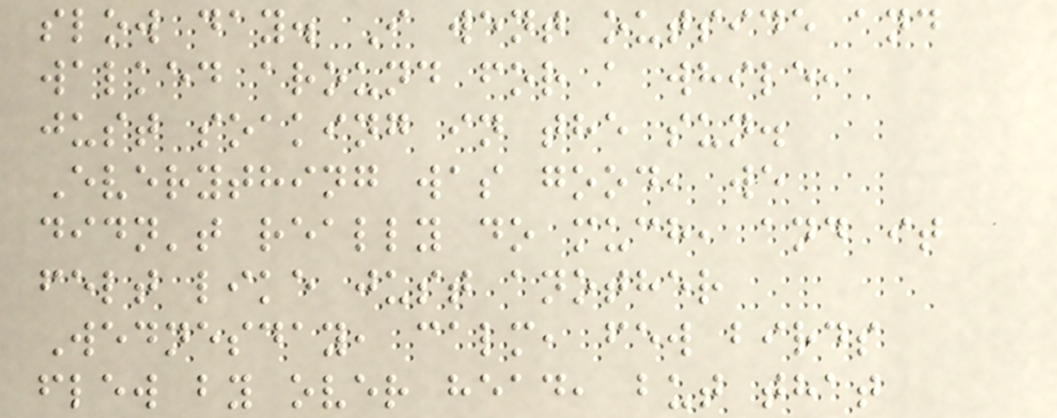slow day. I went outside and
walked around for a while,
just soaking in the sun.
Everything was good, we
didn't really do much, and it
felt like just another
Wednesday, calm, few birds
flew by over head, but that
